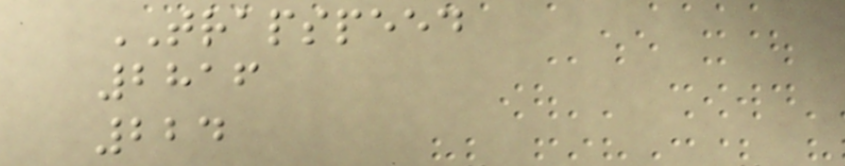TRAPSPEED
2816
224
